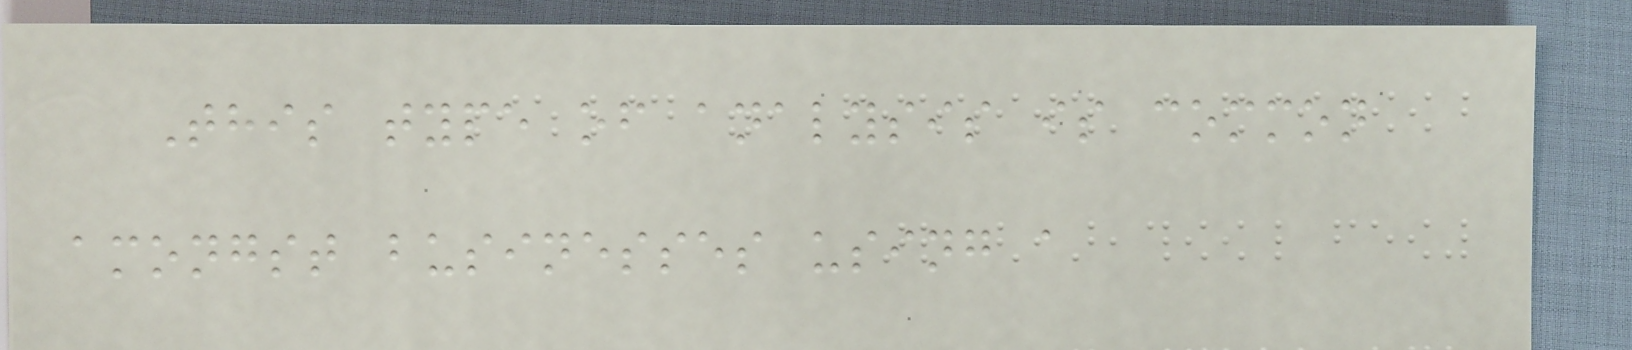This type of analysis is common
amongst businesses using a
